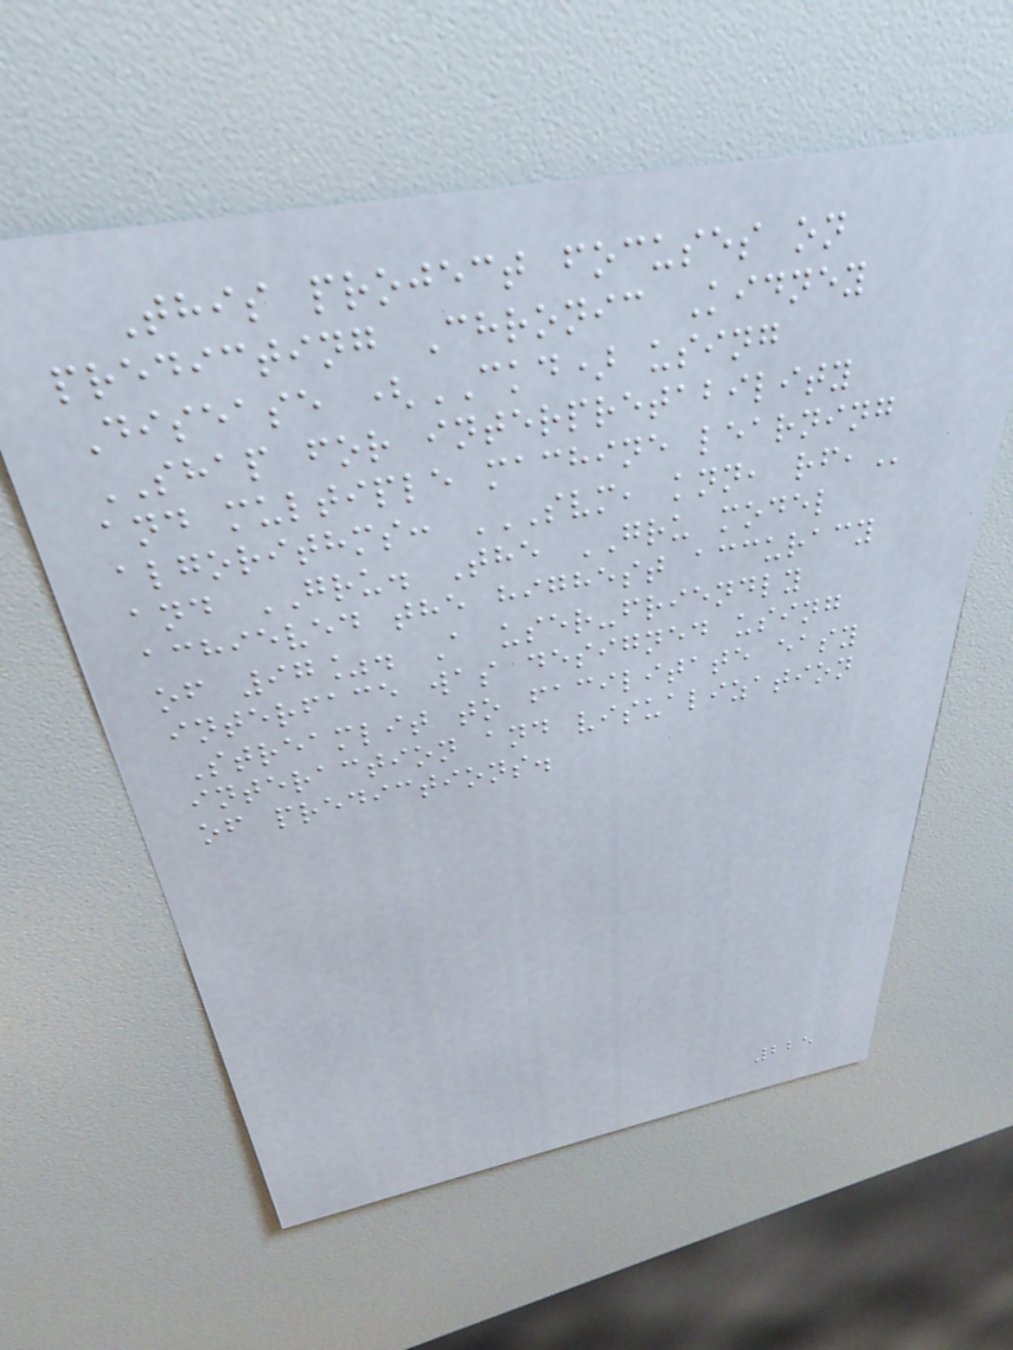This project focuses on
predicting Chronic Kidney
Disease (CKD) using
SHAP for interpretability
and multiple machine learning
algorithms: SVM, KNN, RF,
and GRU. The GRU model
achieved the highest accuracy
of 97%. A user-friendly
interface was designed using
Streamlit to facilitate easy
interaction and visualization
of predictions.
225
